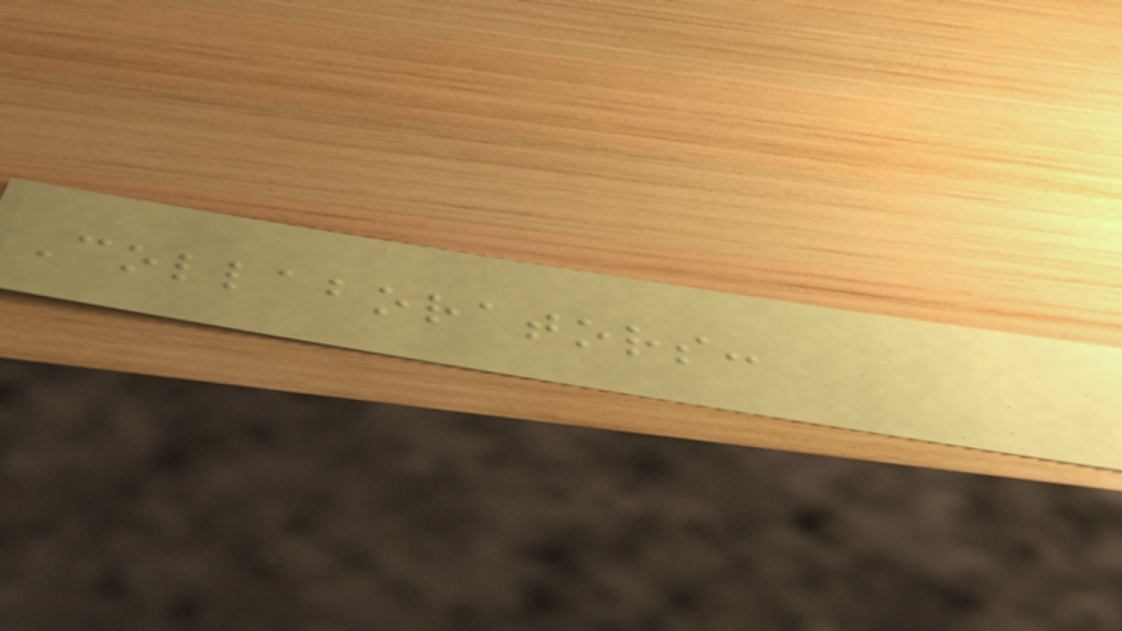Collaborators:
